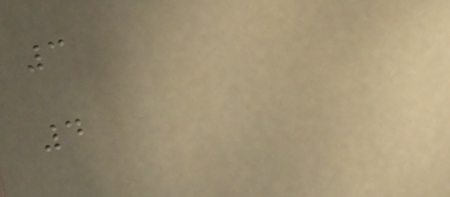3
4
